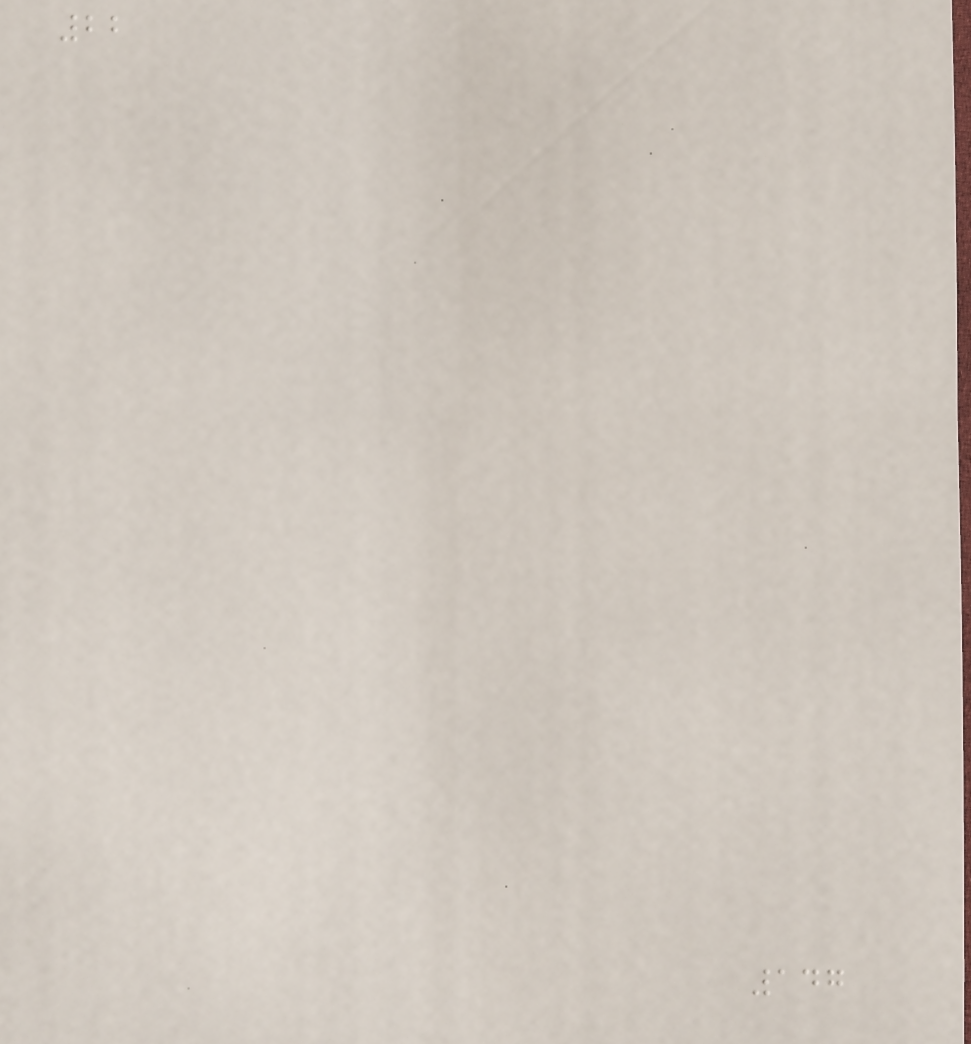22
147
